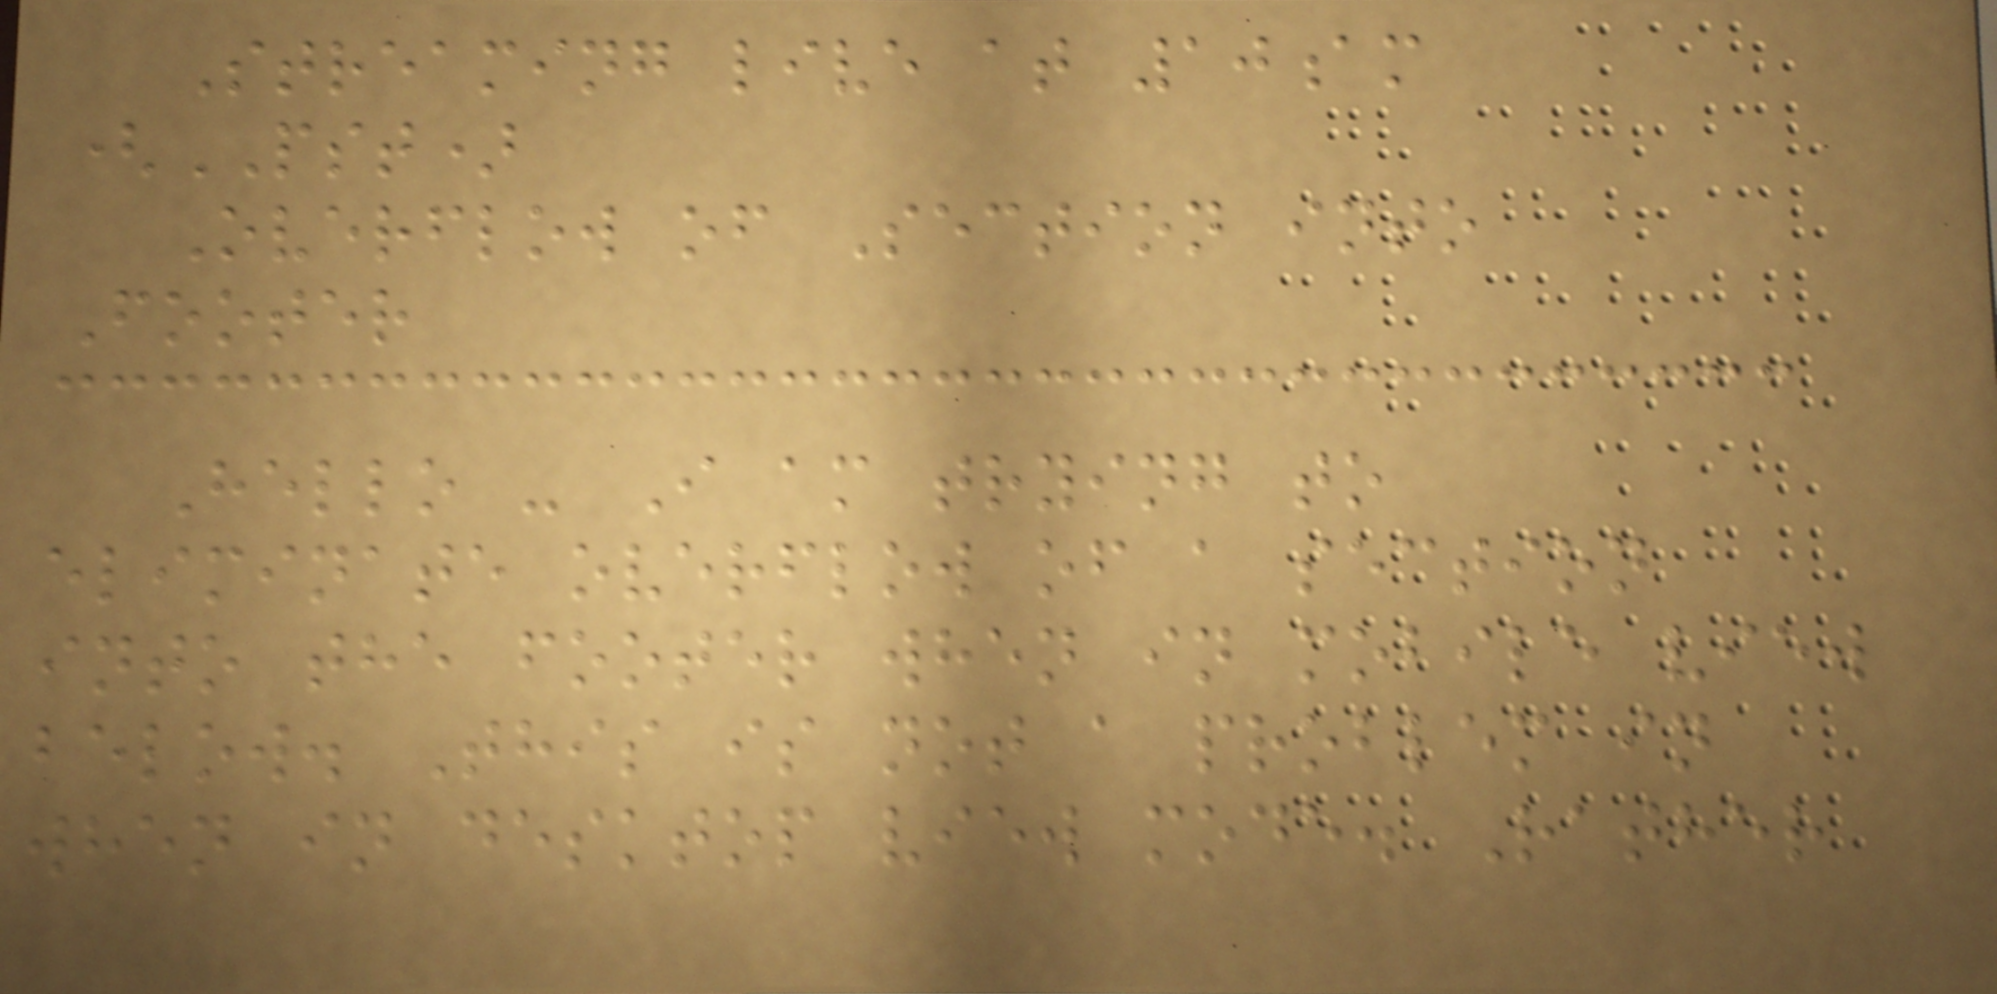Streaming live at 10am
(PST)
Overflow of Section into
Footer
Hello - I am trying to
eliminate overflow of a section
into the footer when in mobile view
below. This is not a problem in
when in desktop view mode. Rather
